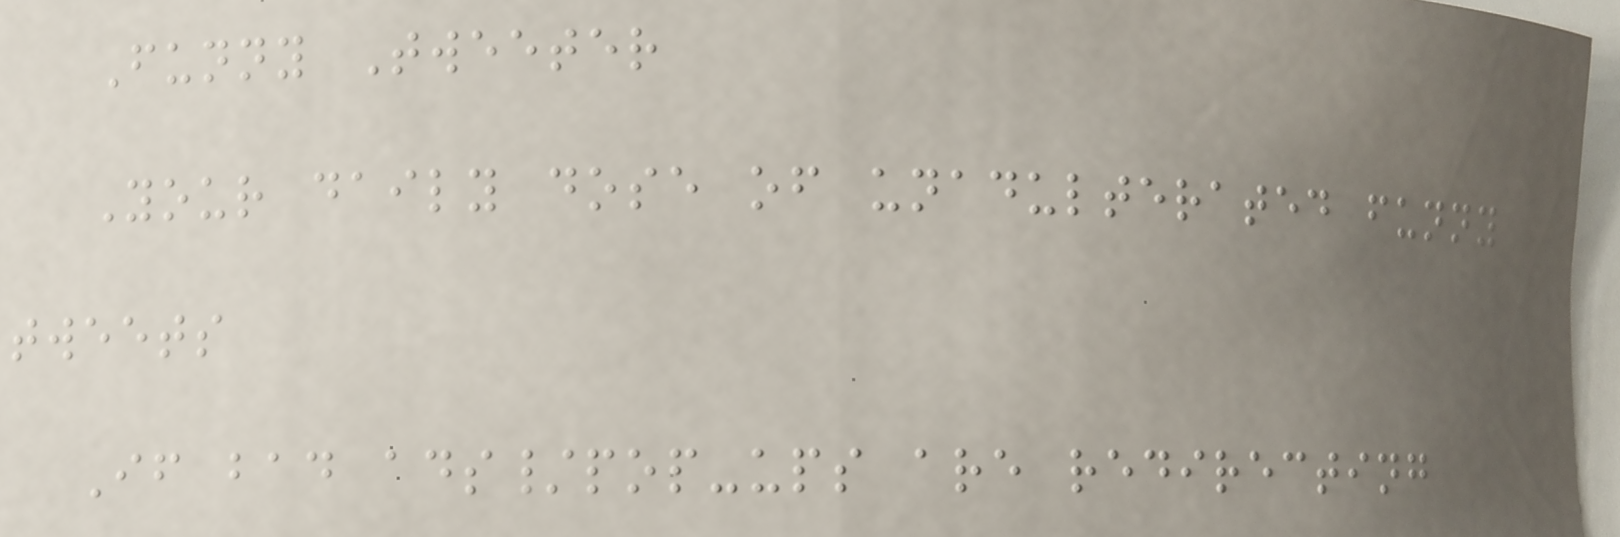Funny Tweeter
Your daily dose of unadulterated funny
tweets
If bad ads/pop-ups are redirecting
